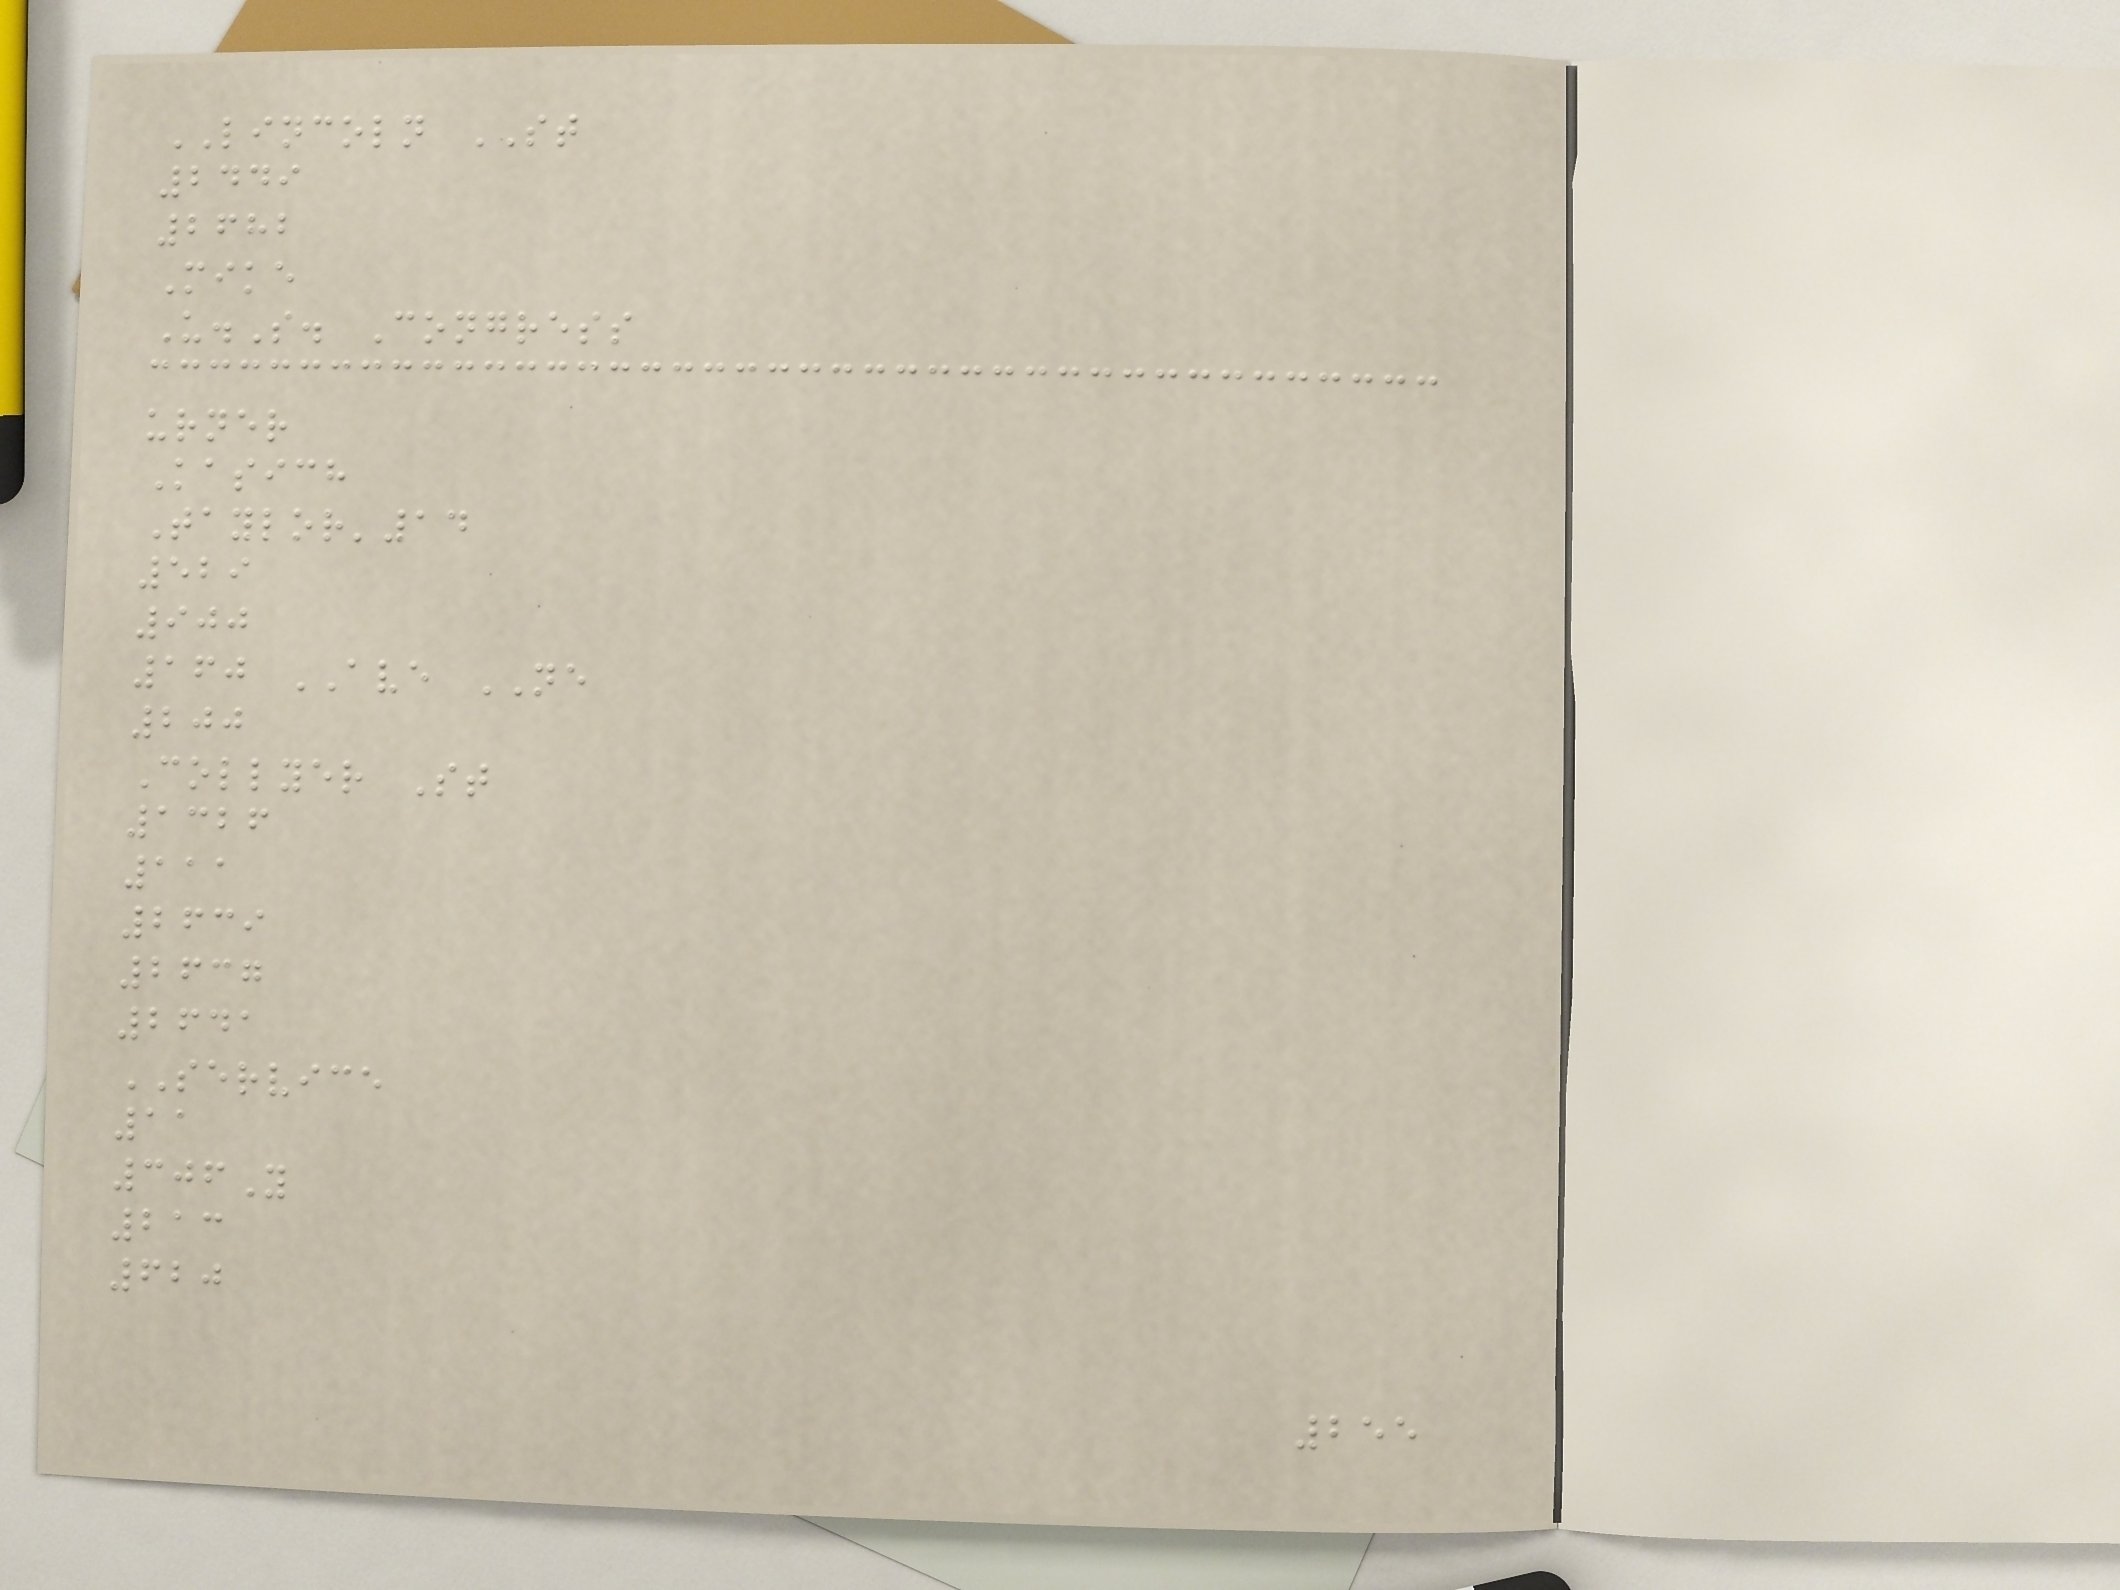LINCOLN ST
2449
2682
Mike
U.S. Congress
urner
Kasich
Taylor'14
529
900
160 AVE NE
200
Collyer St
1326
111
2639
2637
2641
SERVICE
11
306Y
213
620
255
